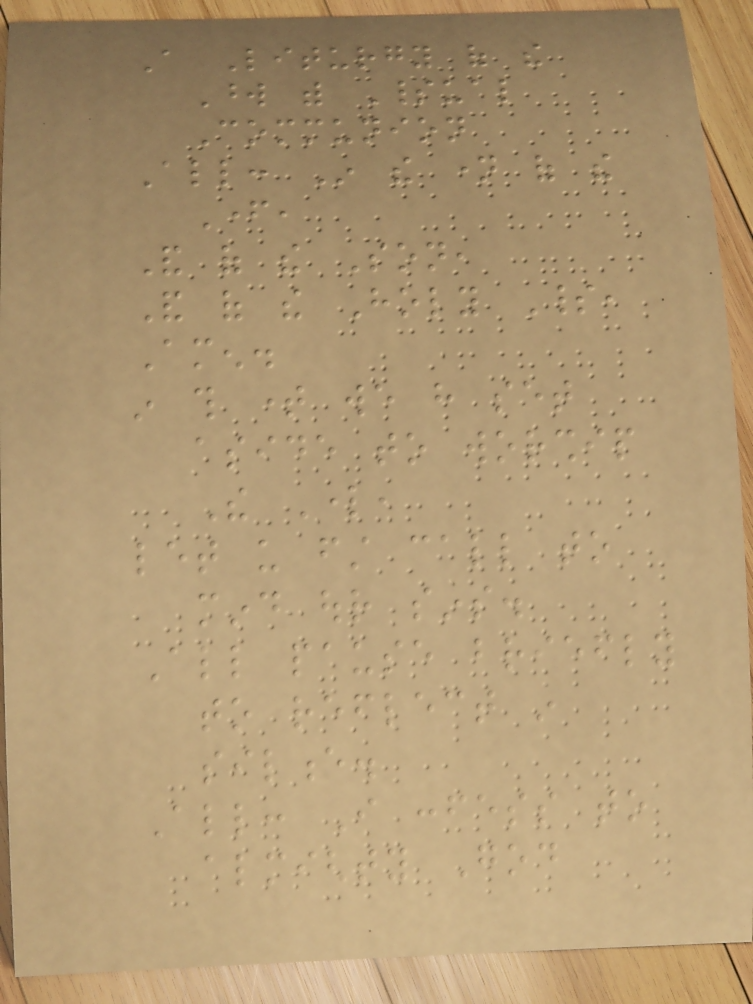A Liturgy of the
Word with Spiritual
Communion
All: In the name of the
Father,
And of the Son,
And of the Holy Spirit,
Amen.
in this time we have set
aside to worship
The Lord,
let us first call to
mind our sins.
All pause briefly
to reflect in
silence.
All: I confess to
almighty God
